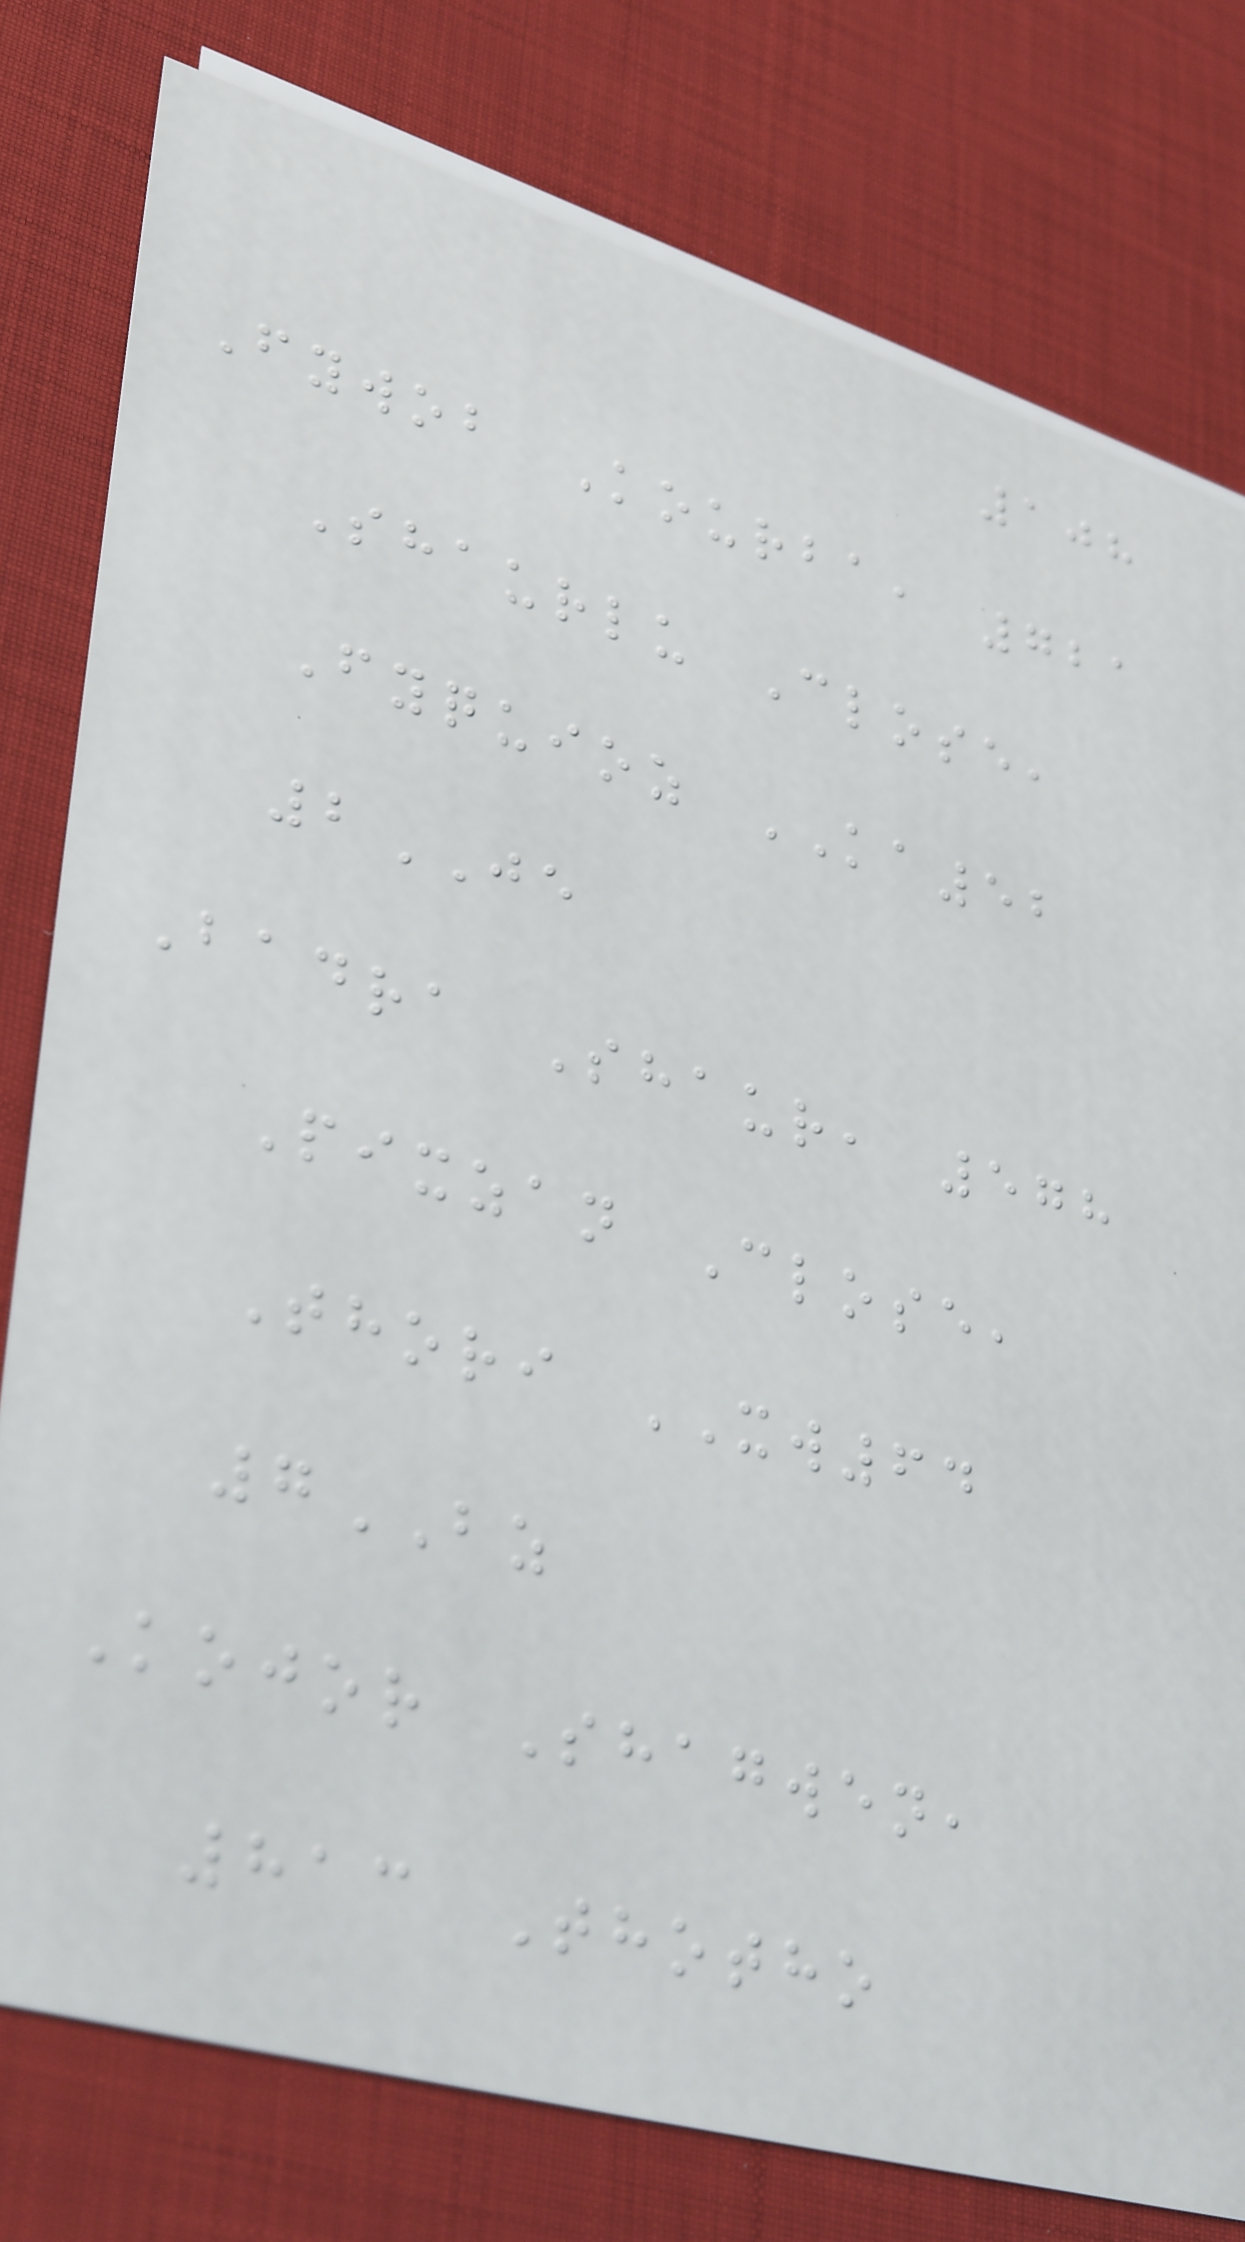108
Fywob Kourba, 721
Shaurlu Close,
Fyquioz KA52
2JE
Badra Shaur, 578
Pixzan Close,
Thori XW64
7BZ
Kojor Shagwen,
813 Thotho
